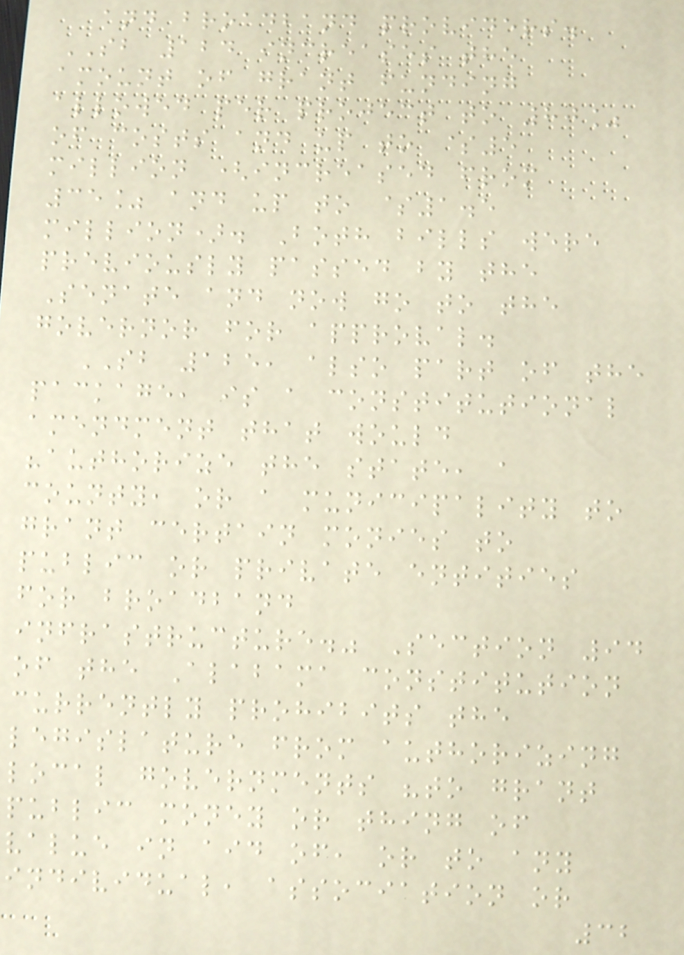and broadband providers.
SB 124 increases the
amount of grant funding
allowed per project to 80%
of costs and up to $5
million (increased from
35% and up to $1.5
million). Both bills were
previously passed by the
Senate and now go to the
governor for approval.
SB 125, also part of the
package, is a constitutional
amendment that would
"authorize the state, a
county, or a municipality to
grant certain monies to
public or private entities
for broadband
infrastructure." Section 94
of the Alabama constitution
currently prohibits the
legislature from authorizing
local governments "to grant
public money or thing of
value in aid of, or to any
individual, association or
32
